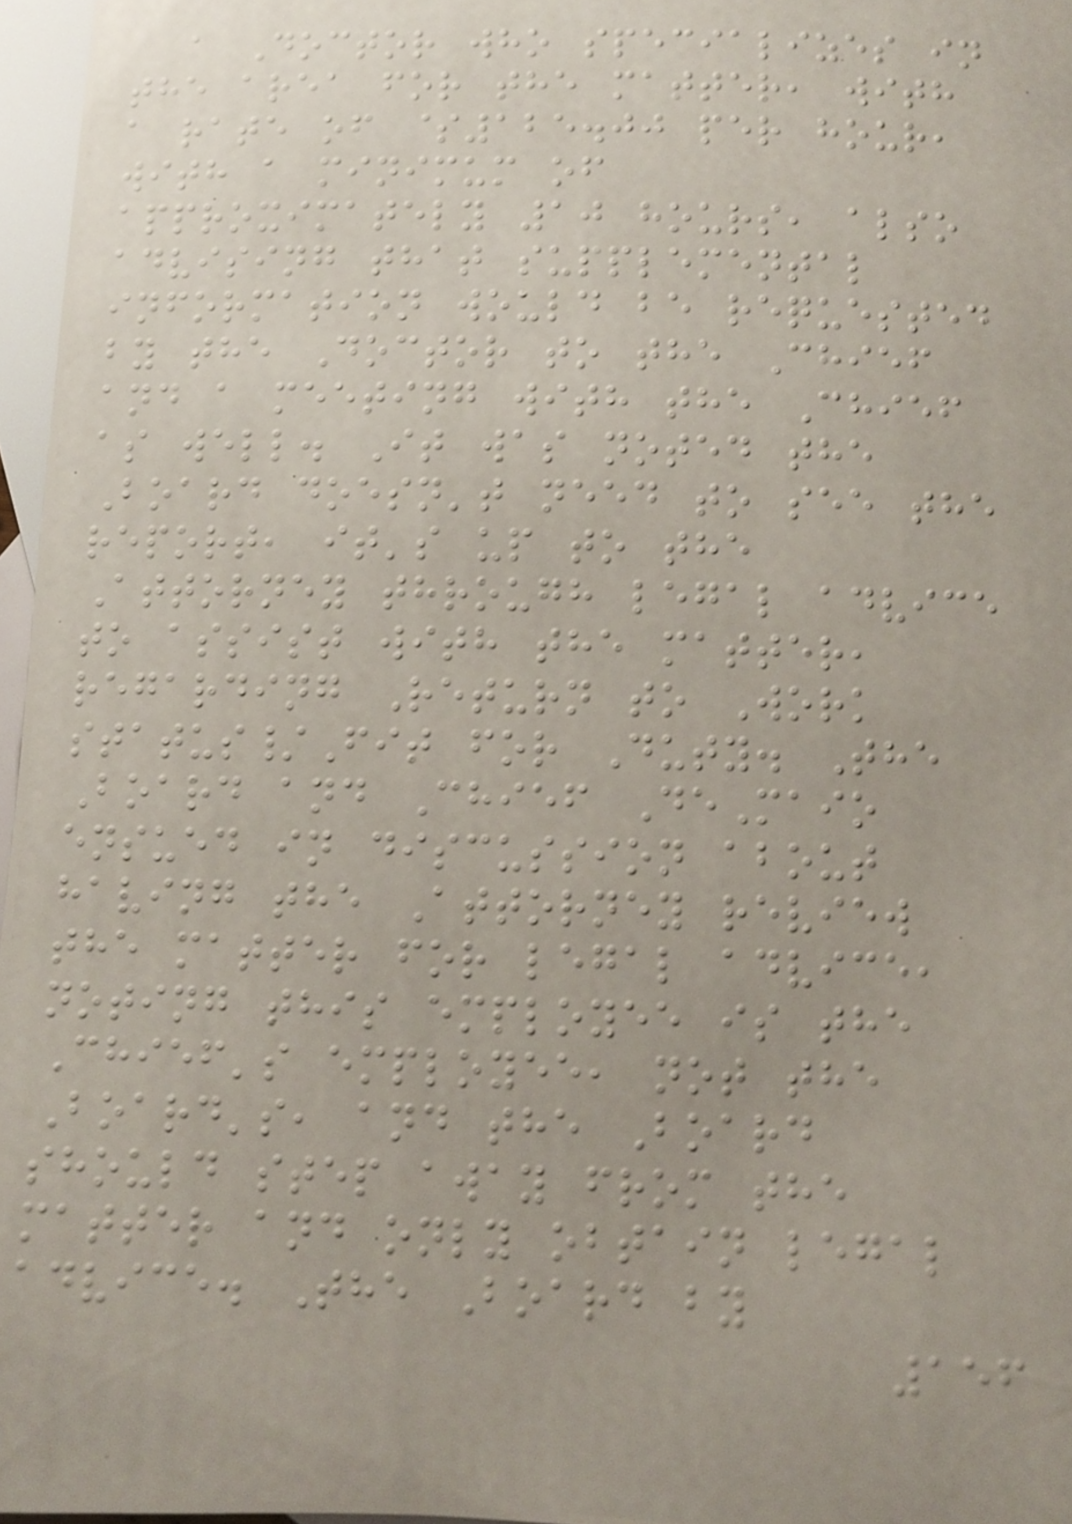a Doctor who specializes in
the area for the matter, with
a rate of $125.00 per hour,
with a minimum of
approximately 10 hours, also
advising that supplemental
information would be requested
by the Doctor to the Chief
and a meeting with the Chief
as well. It was noted the
Board doesn't need to see the
report, it's up to the
Attorney through legal advice
to assist with the matter,
regarding Return to Work
status/Fit for Duty. The
Board and Chief DeMaio
ensued in discussion about
having the Attorney review
the matter for legal advice,
noting this employee is the
Chief's employee, not the
Board's, and the Board
should step away from the
matter and only obtain legal
advice. The Board by
156
